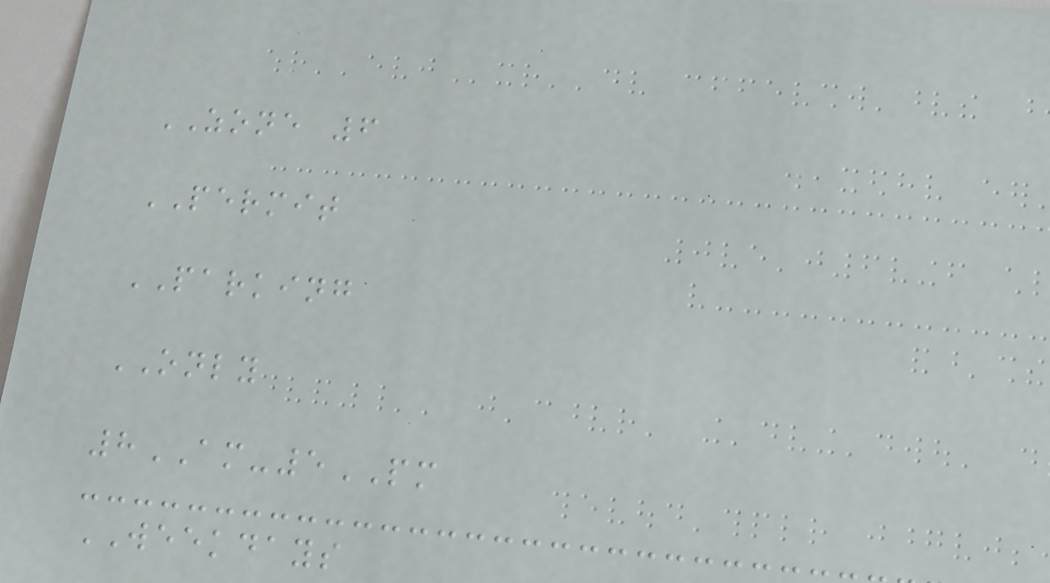ZONE 6
PERMIT
PARKING
ONLY
8AM-5PM
WEEKDAYS
